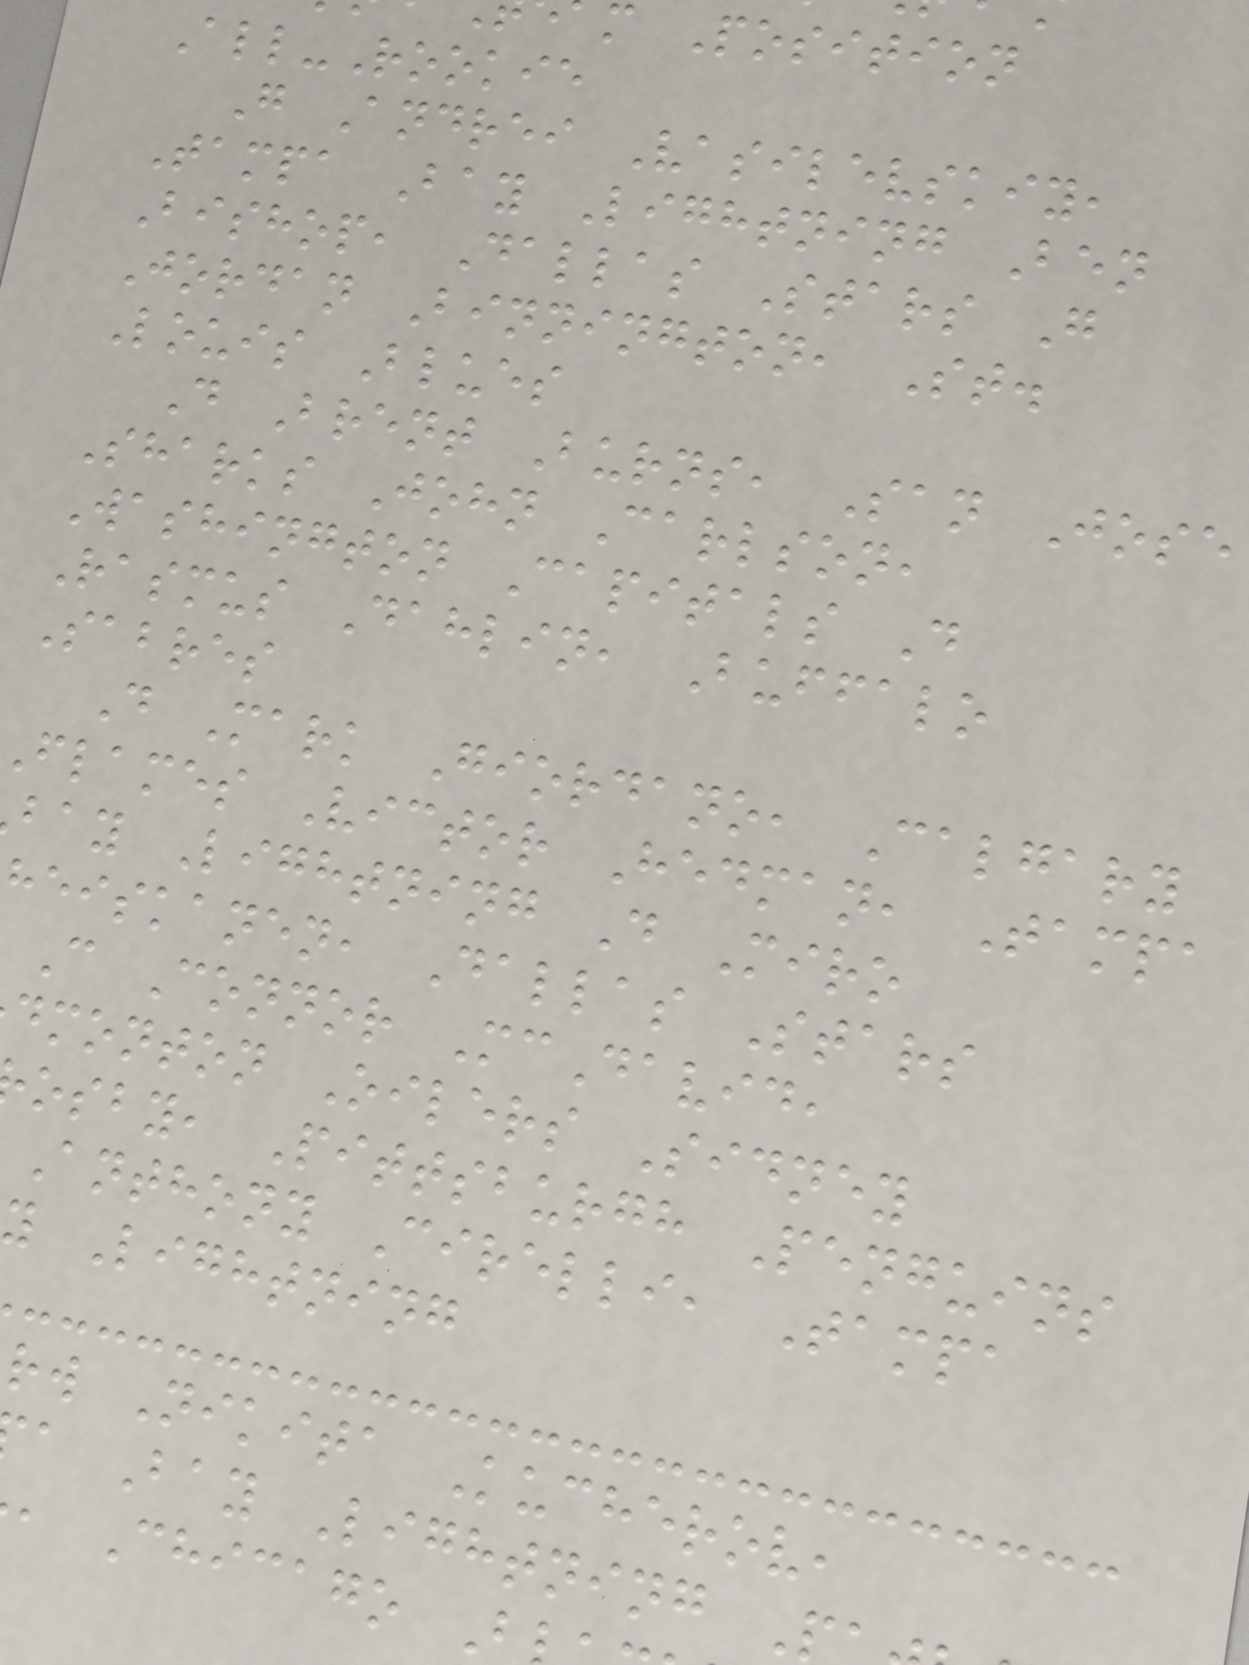m Position
All-Rookie
G Andrei Vasilevskiy,
Tampa Bay Lightning Ben
Bishop, Dallas Stars G
Jordan Binnington, St.
Louis Blues
D Brent Burns, San Jose
Sharks John Carlson,
Washington Capitals D
Rasmus Dahlin, Buffalo
Sabres
D Mark Giordano, Calgary
flames Victor Hedman, Tampa
bay Lightning D Miro
heiskanen, Dallas Stars
C Connor McDavid,
dmonton Oilers Sidney
osby, Pittsburgh Penguins
Anthony Cirelli, Tampa
y Lightning
rw Nikita Kucherov,
a Bay Lightning
, Chicago
